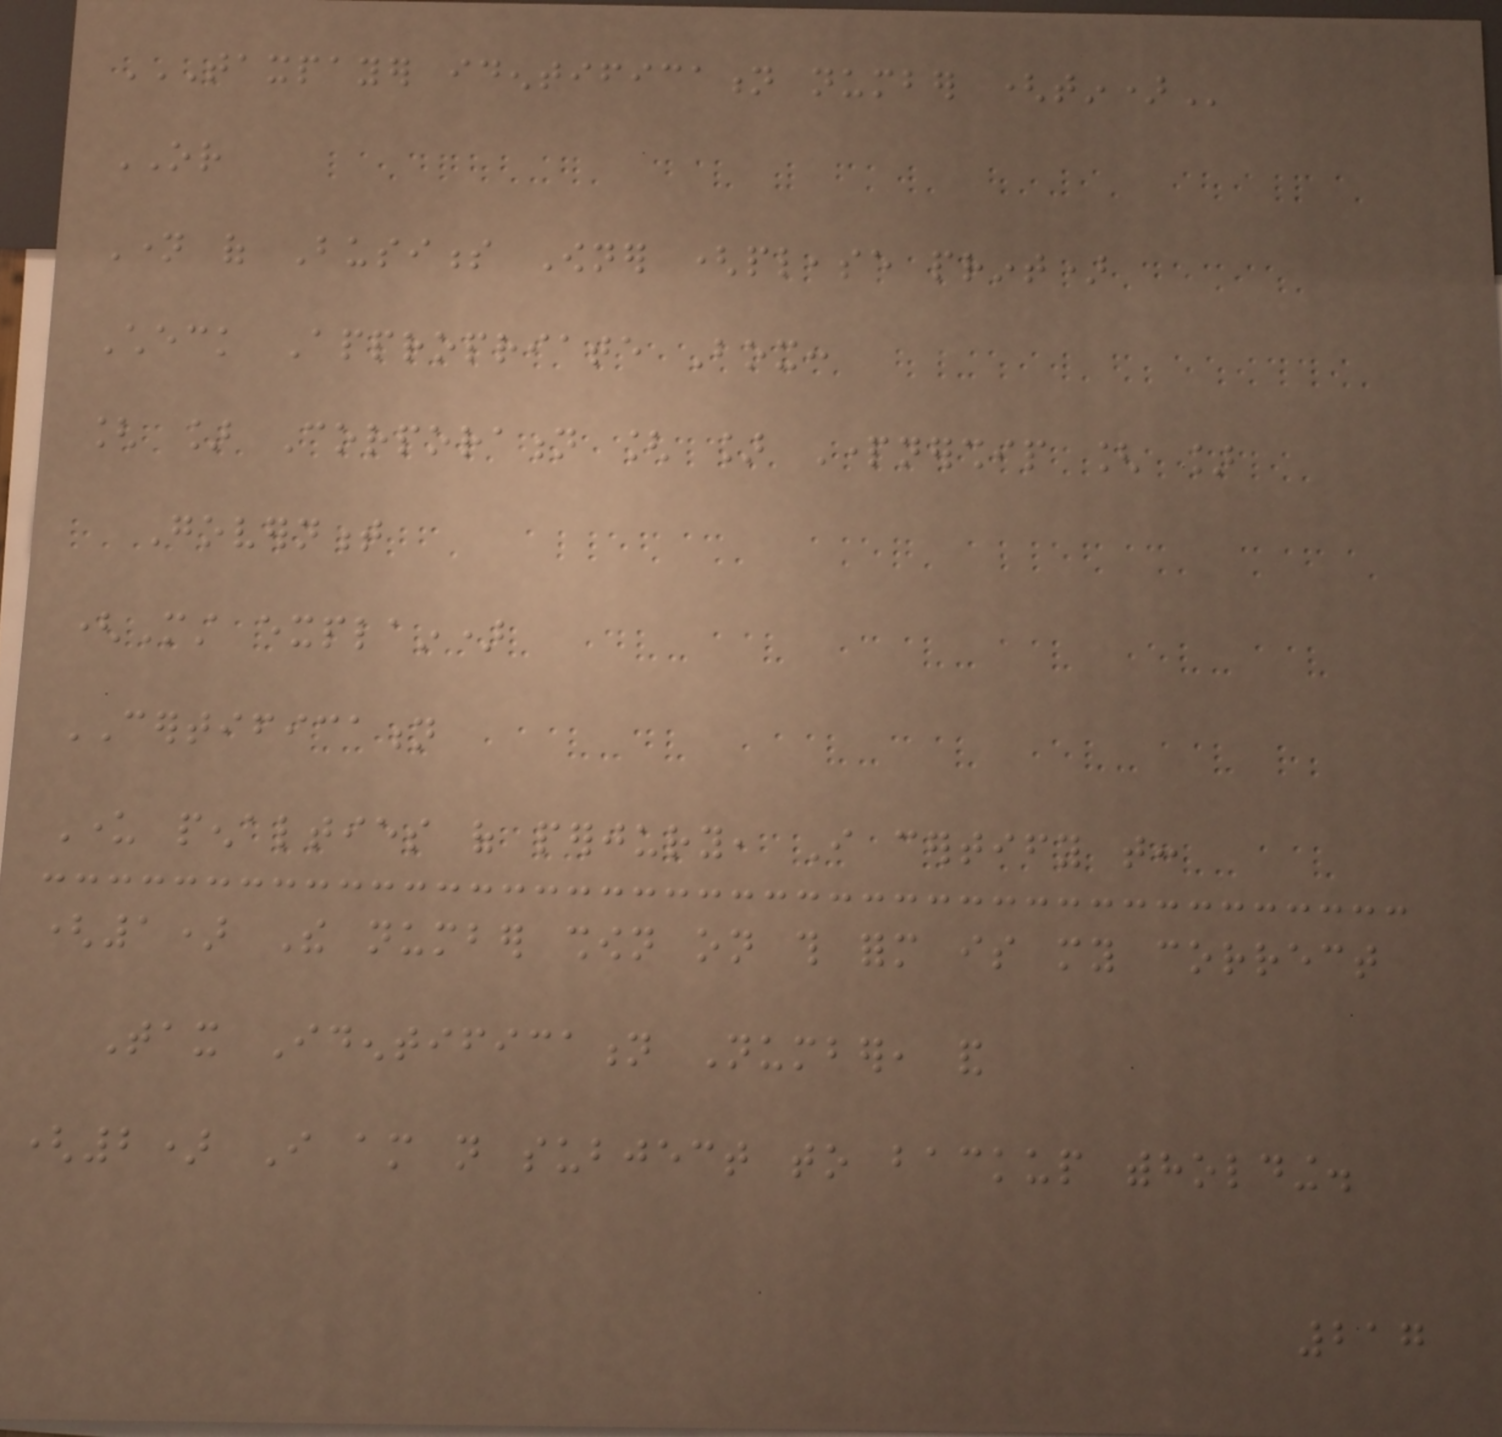TAXPAYER IDENTIFICATION NUMBER (TIN)
OR
Name of Business Owner (please print)
Check Appropriate Box:
[ ] Corporation [ ] Partnership [ ]
Government
(Must explain)
CERTIFICATION
Under penalties of perjury, I certify that:
(1) The number shown on this form is my correct
Tax Identification Number, and
(2) I am not subject to backup withholding.
217
